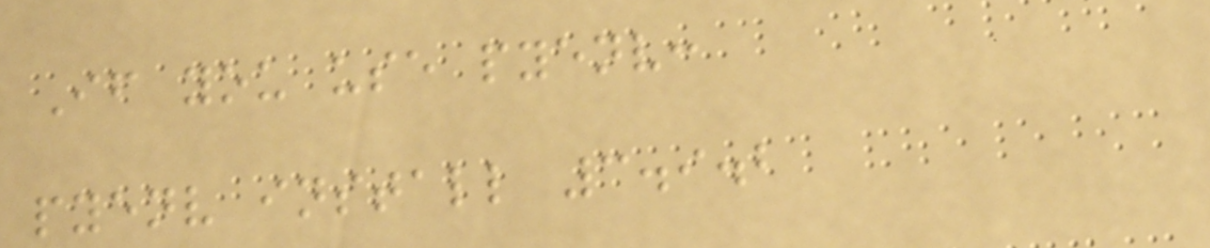If you use pyenv:
pyenv install 3.9.2
